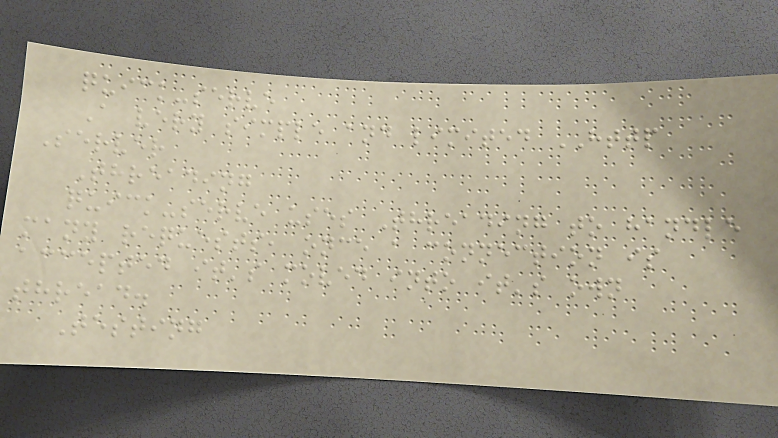quick-serve
A very simple and limited HTTP
Server
Threading
quick-serve uses Threading to handle
many requests, once a connection is
accepted it's moved into it's own
thread.
Testing
